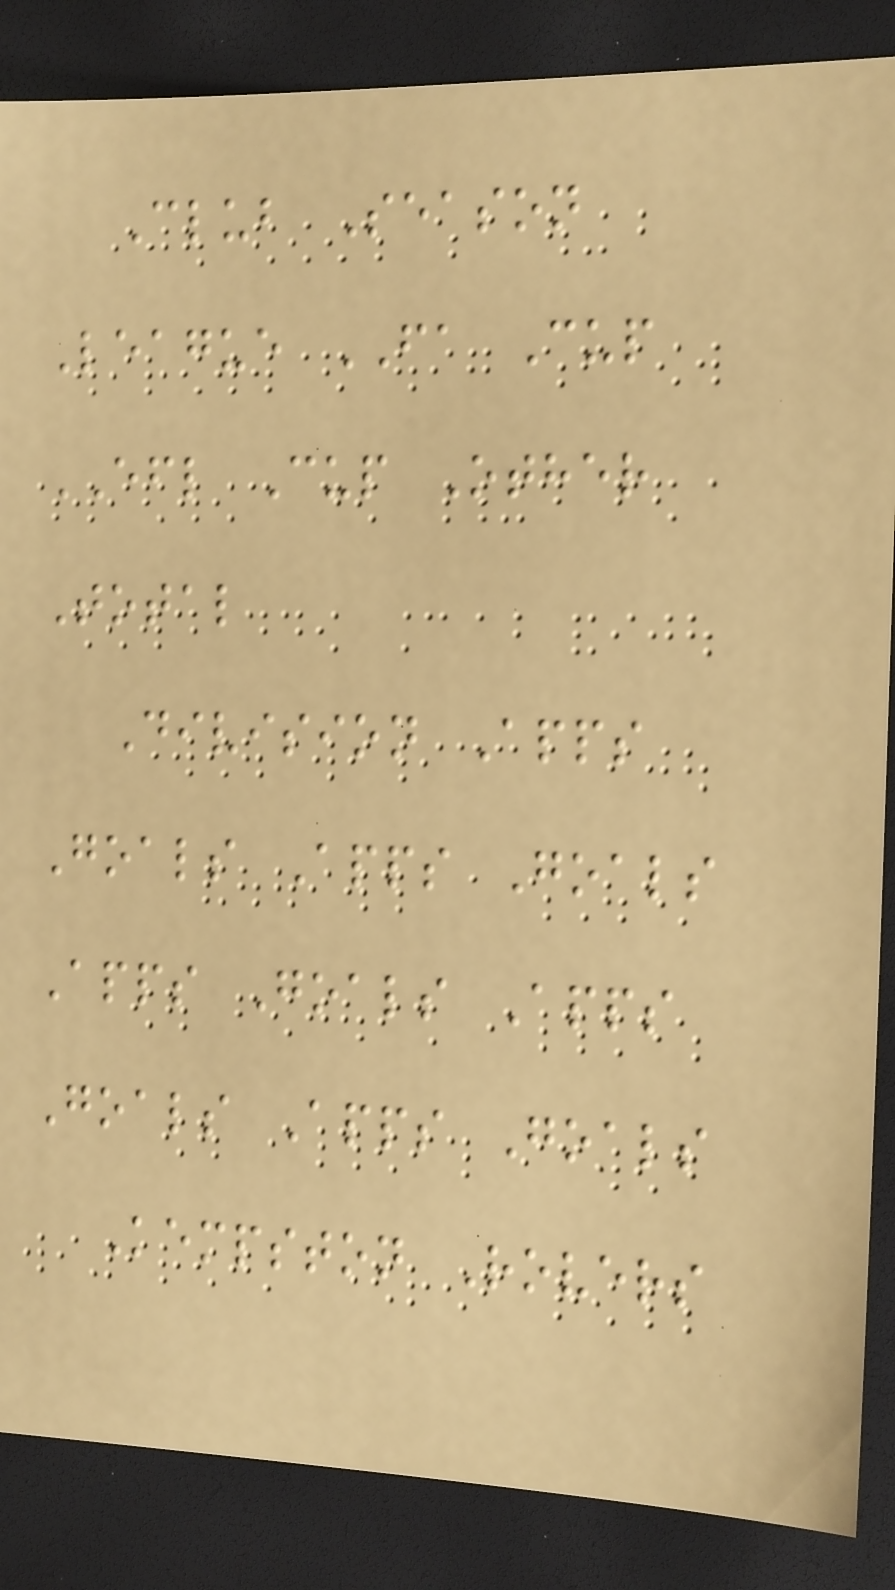Club Season
League FA Cup
EFL Cup Other
Total
Division Apps
Goals Apps Goals
Apps Goals Apps
Goals Apps Goals
Kempston Rovers
